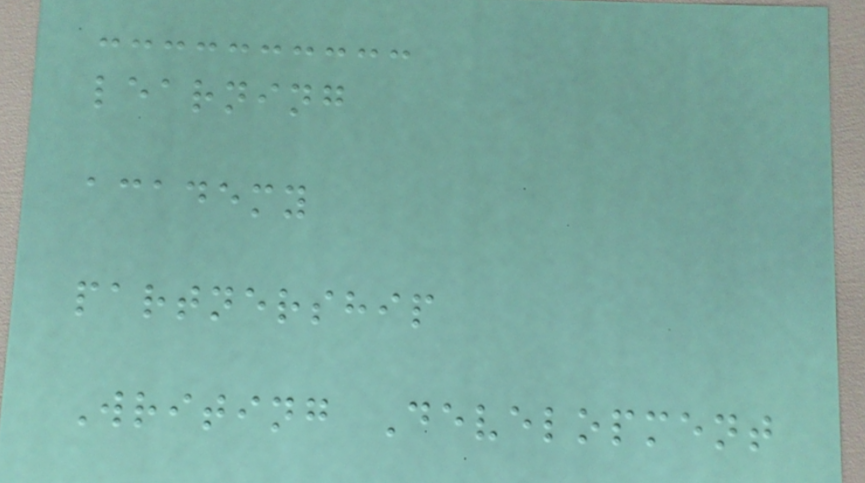learning
academy
partnership
Writing Development
